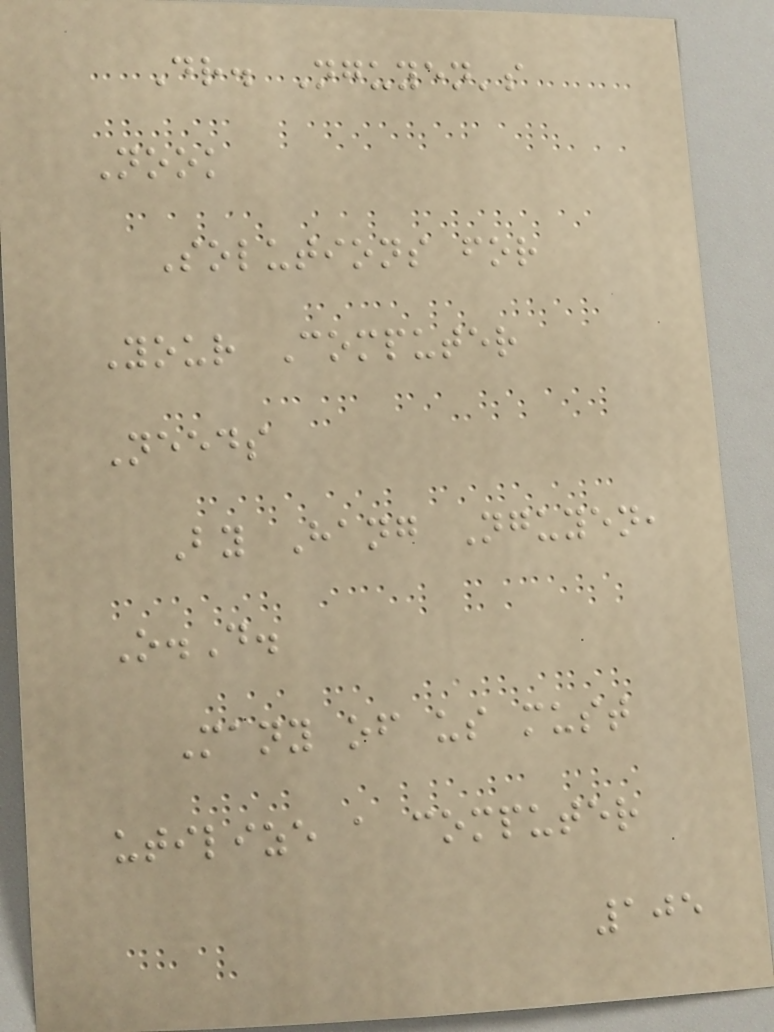Dr. Nguyen's
Nook
Solutions for
Your Computer
Needs
By Hang Nguyen,
O.D.
Many of us must
utilize a computer
105
